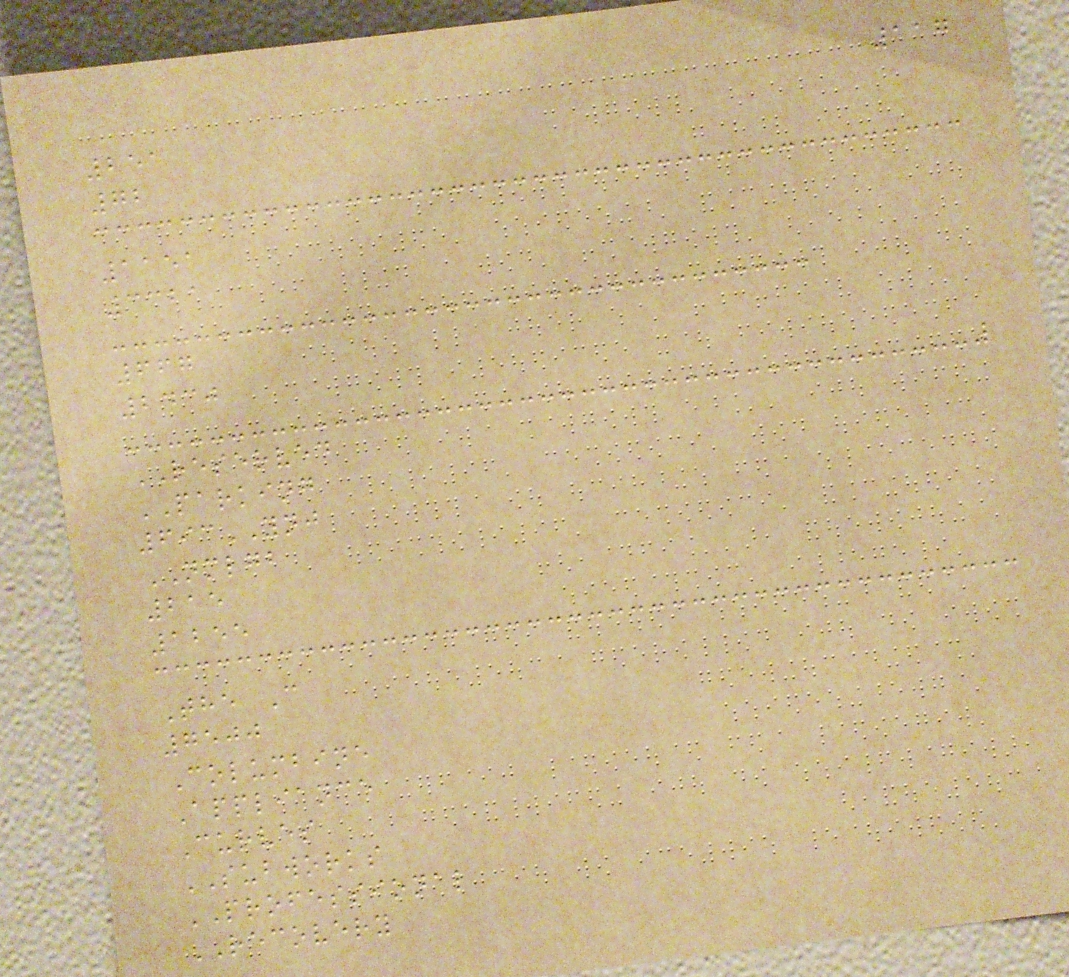117
251
72
1151
3321
667
2430
RESERVED
PARKING
693YNJ
NMLGB
215
1255
The C
7500
Columbine
Appliance
Curves
SUBWORKS
PROFESSIONAL
RECOVERY
